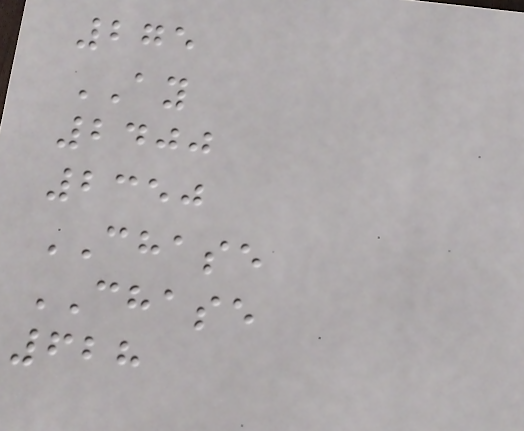275
AY
2400
2350
CHASE
CHASE
628
